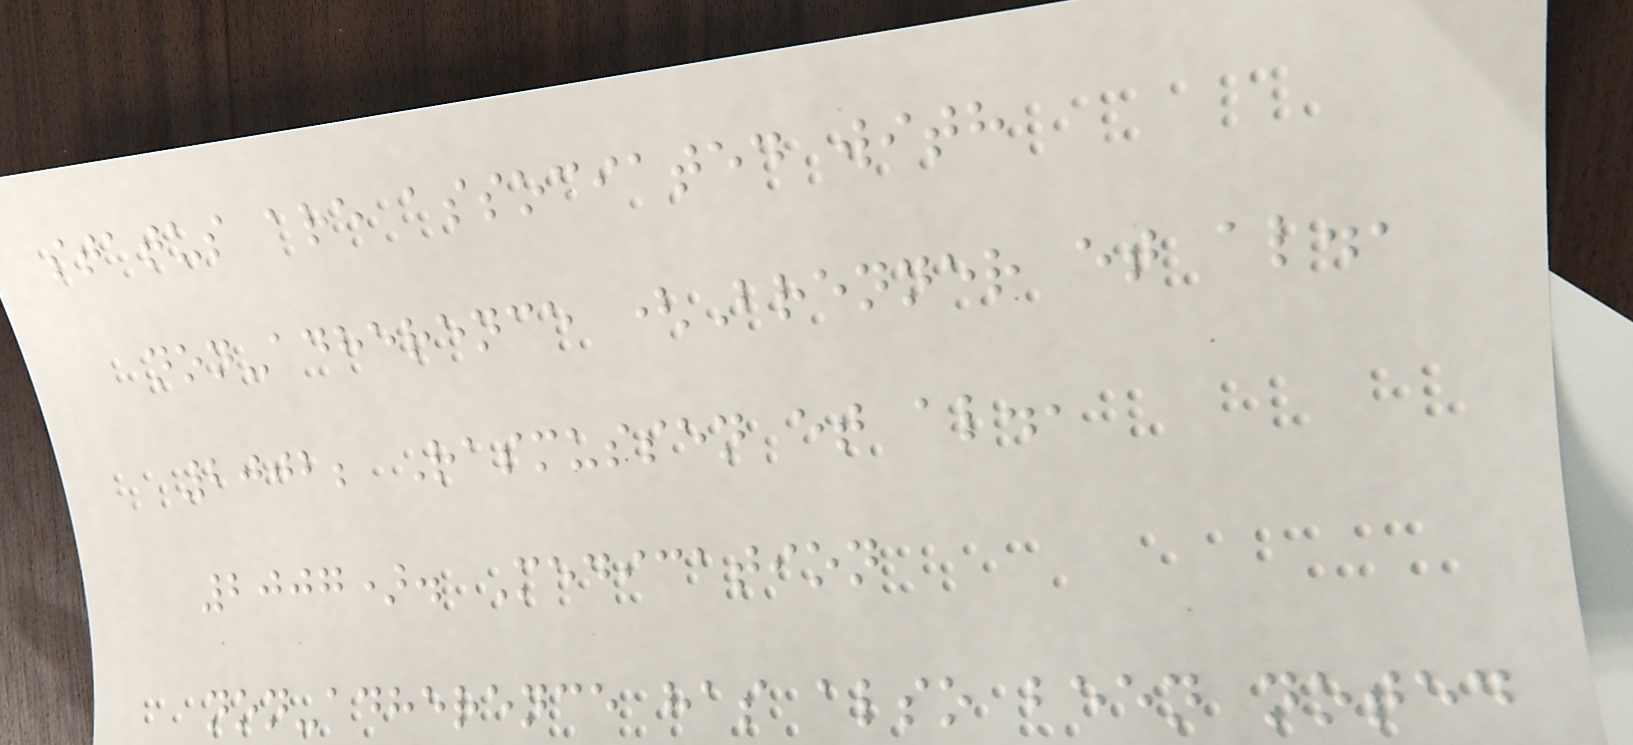status are associated with
non-adherence (Brenner et al.,
2002; Rasmussen et al.,
2007). Medication
non-adherence has also been noted
